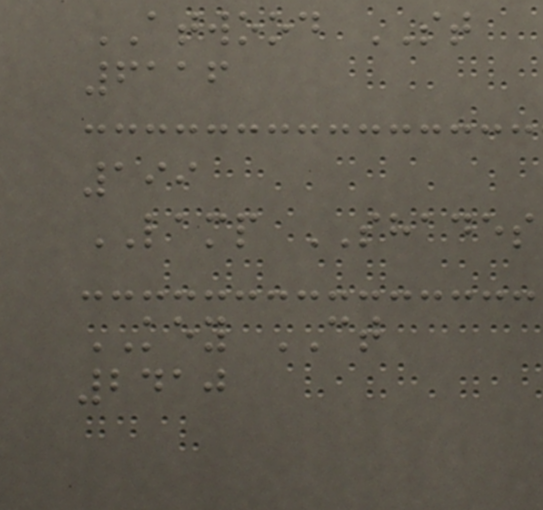ATWOOD ST
6116
199
LAMP SHADES
KEY CT
2410
